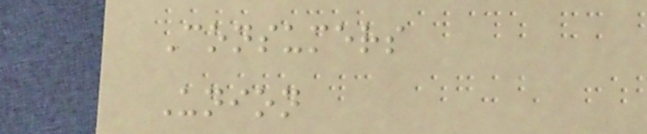Consumers
Union
